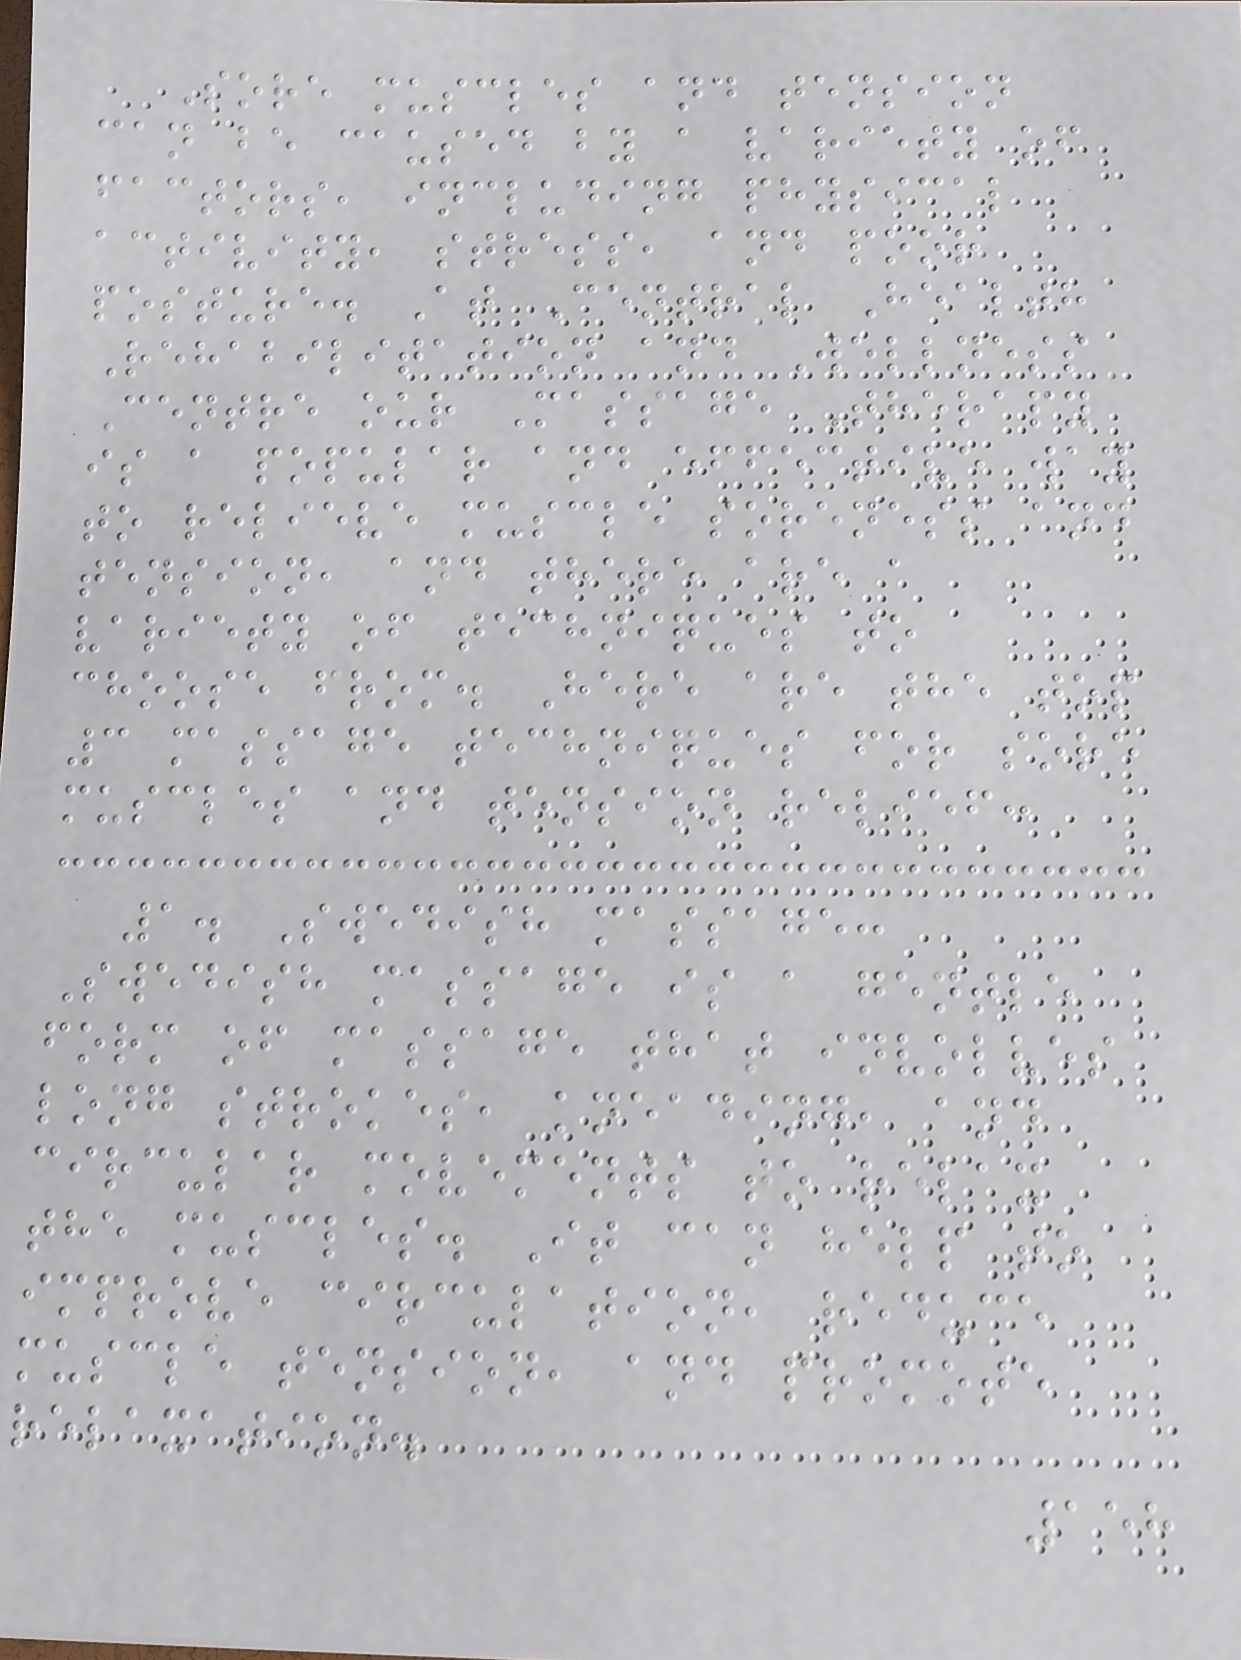Sore muscles and tension
can be caused by a variety of
factors, including physical
activity, stress, and poor
posture. At Central Health
Rehabilitation and Wellness
Centre our Massage Therapy
is a popular and effective way
to relieve muscle soreness and
tension, and there are a
variety of techniques to
choose from. Here are the top
3 massage techniques for sore
muscles and tension relief:
1. Swedish massage:
Swedish massage is a gentle
form of massage that involves
long strokes, kneading, and
circular movements to relax
the muscles. It can help to
improve circulation, reduce
muscle tension, and promote
relaxation.
158
